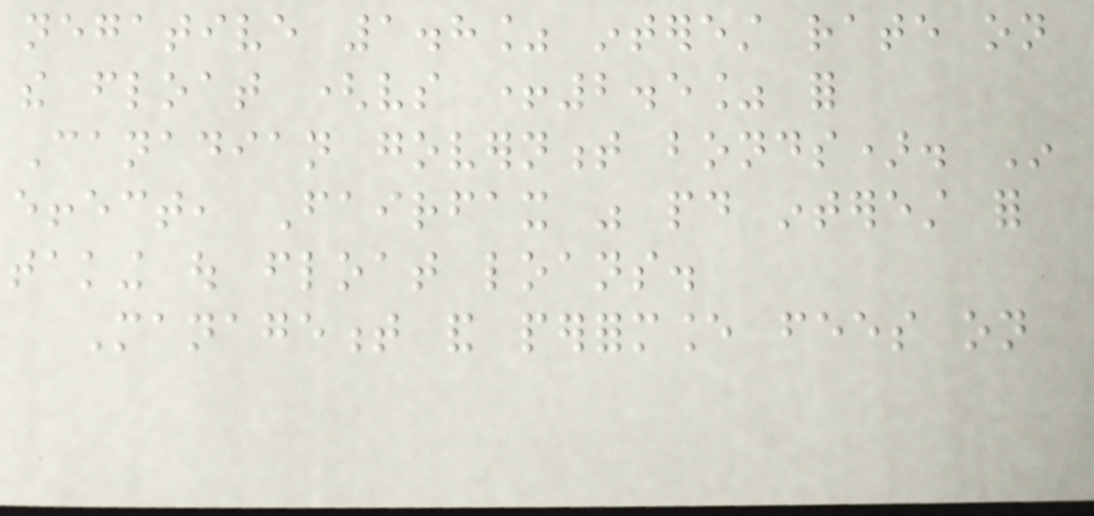negative 1.8% interest rate on
the float (vs +2.5% for
Canadian government bonds). In
effect, Fairfax was paid interest for
taking out float loans.
Management and performance fees on
